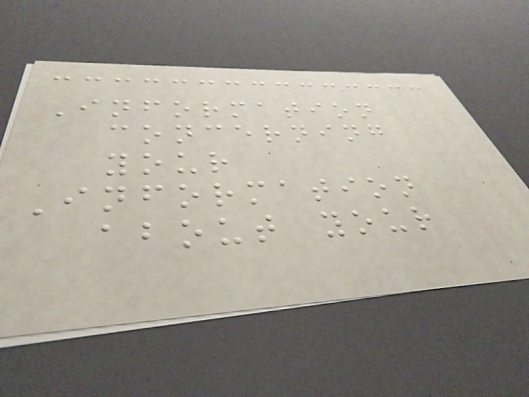Information
concerning
your
Information
about your
